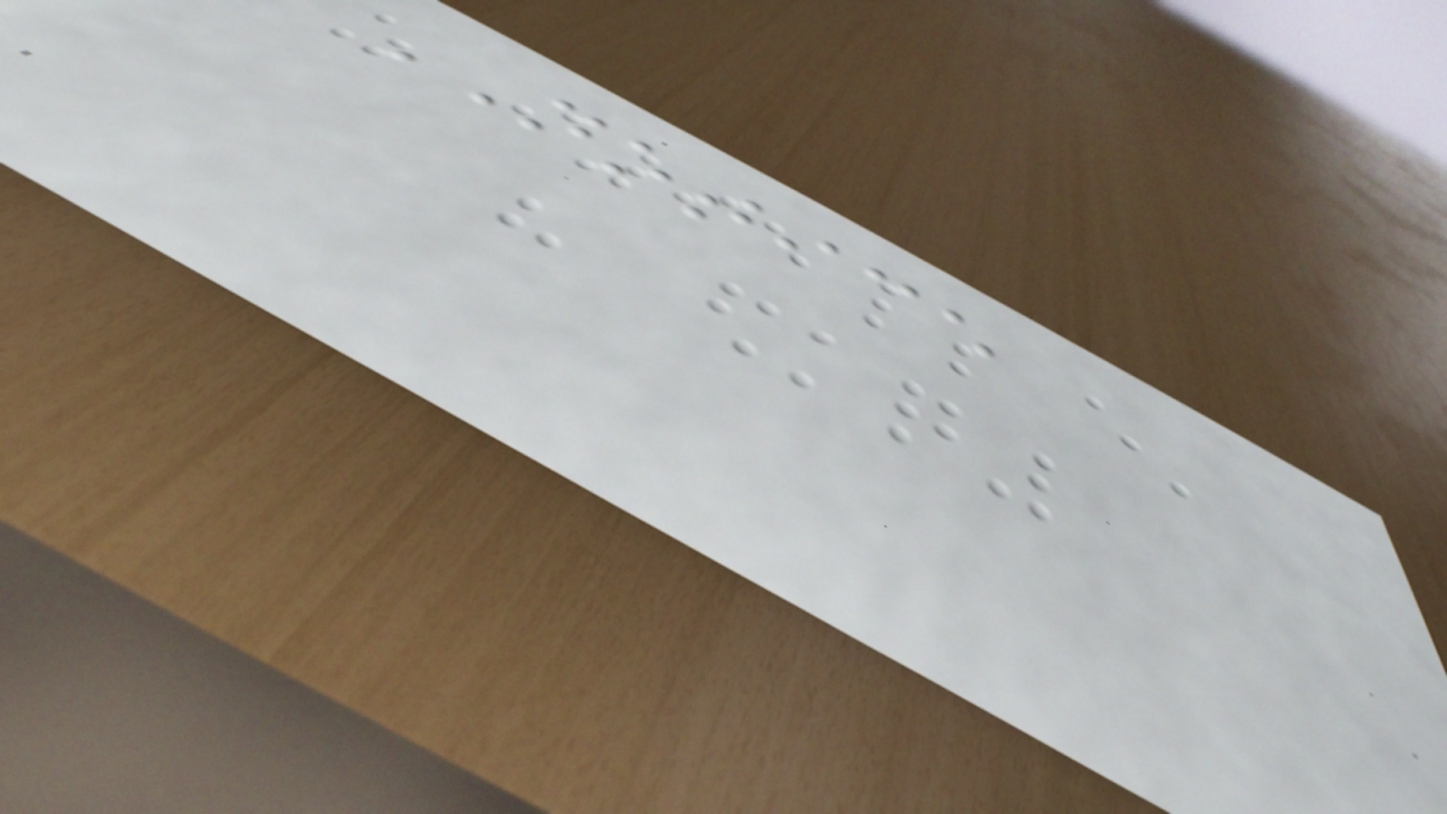NOTICE
